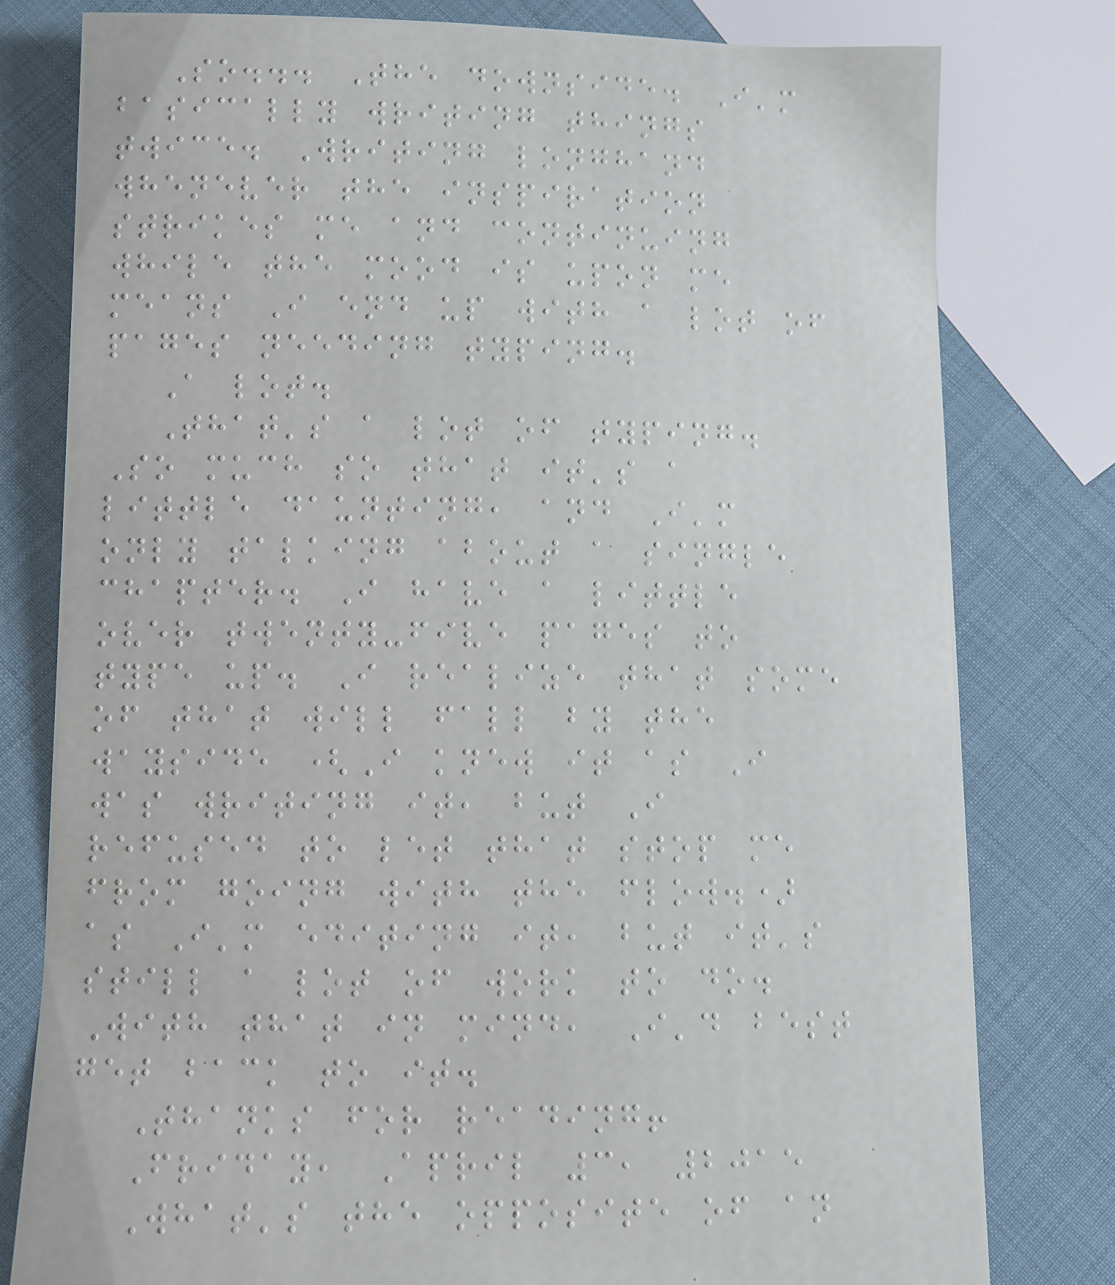So... The downside. I'm
basically writing things
twice. Writing longhand
whenever the inspiration
strikes me and continuing
while the mood is upon me
means I end up with a lot of
pages needing typing.
A lot.
That's a lot of typing.
So much so that it's a
little daunting, and I'm
only talking about a single
chapter. I have a little
over twenty-five pages to
type up. I realize that some
of that will fall by the
wayside (I knew it as I
was writing it, but I
refused to let that stop me
from going with the flow.)
as I'm editing it, but it's
still a lot of work to do.
With that in mind, I'd best
get back to it.
Thanks for reading!
Friday, April 3, 2015
What's the opposite of an
